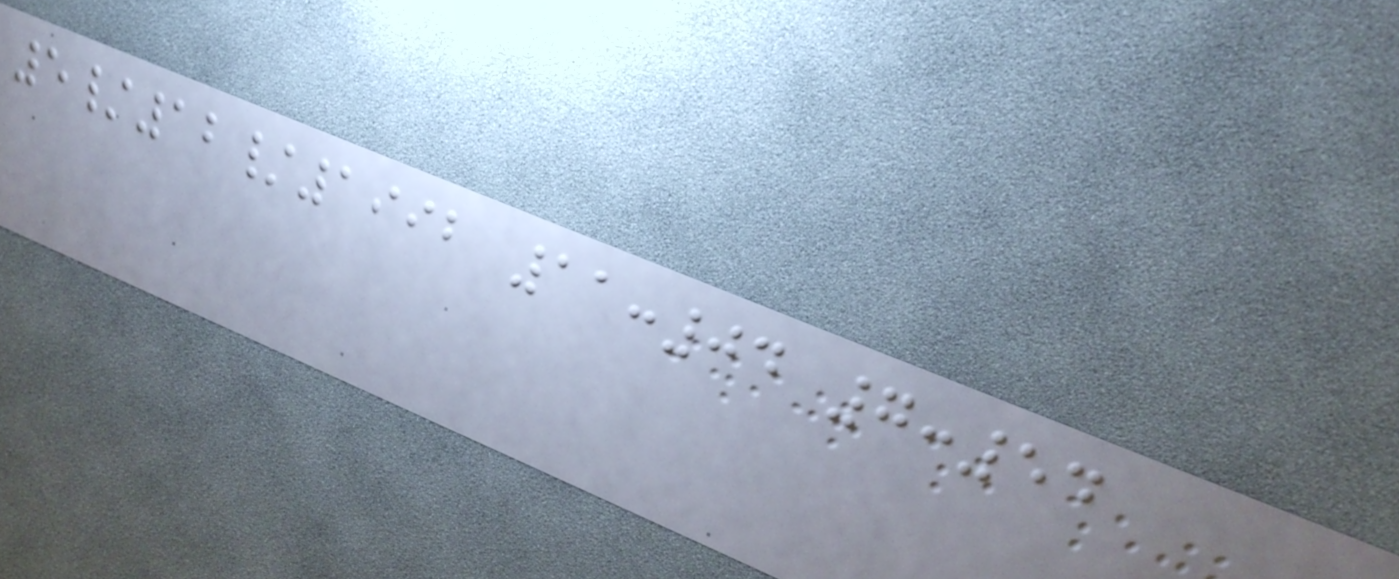5/12/1992 11:04 7:54
